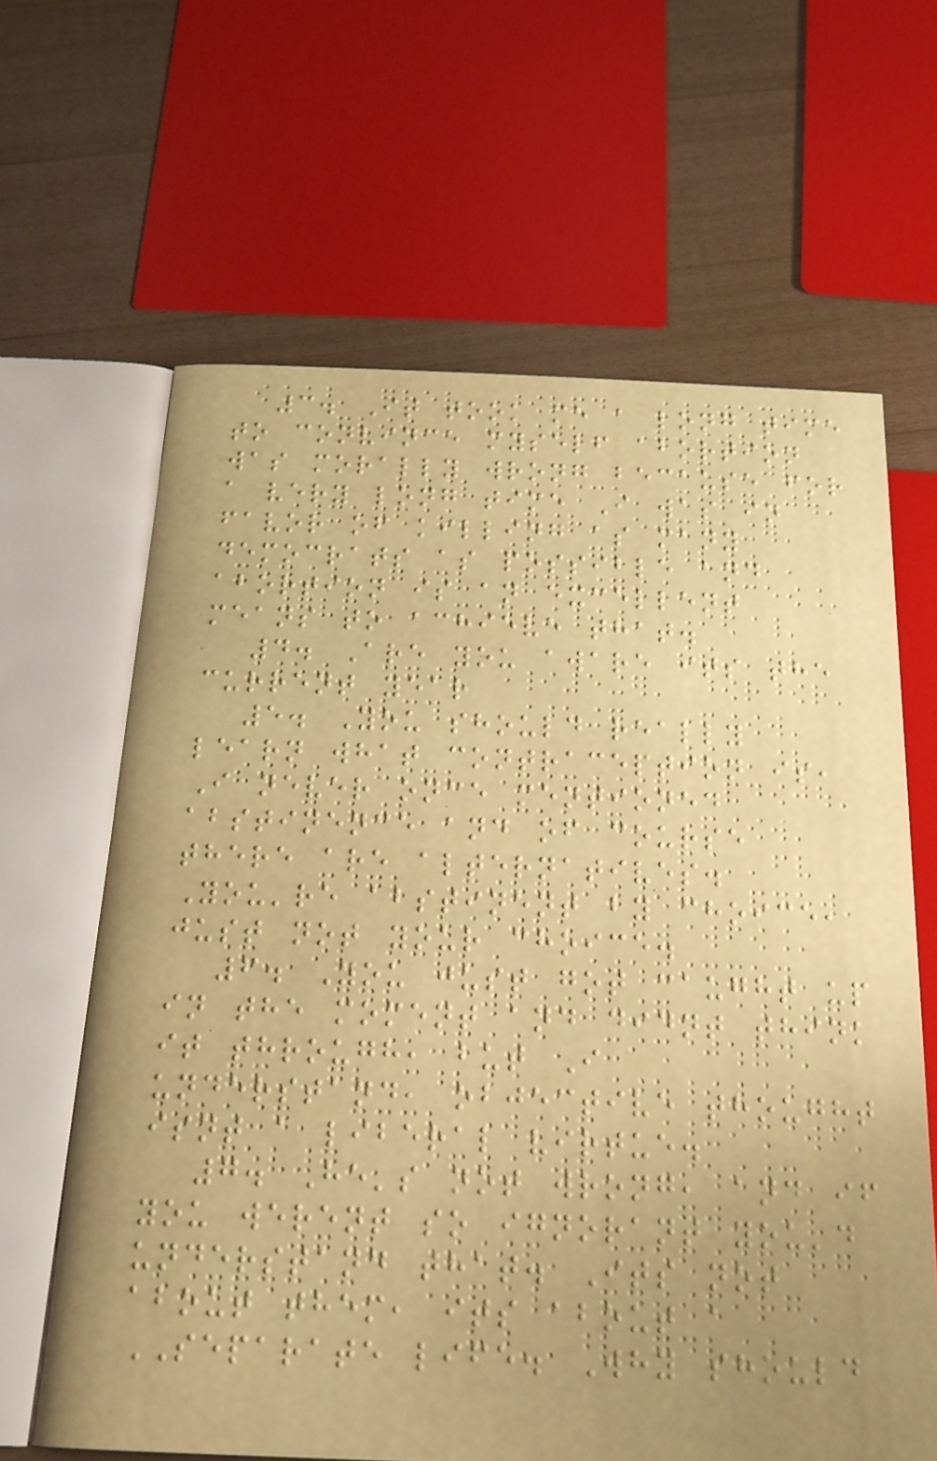3. It took me a long time
to convince myself abortion
was morally wrong because for
a very long time I was in
favor of killing as many
democrats as possible and
abortion is an excellent
means to achieve that.
4. Are you aware its the
current year
5. You should really
learn what contraception is,
I never once mentioned
abstinence and of course
there are alternatives.
You're abstinent by choice,
just not your choice.
6. You just got caught up
in the moment and didnt think
it through, but I
understand, objective thought
isnt a liberal virtue.
7. He's not wrong, and if
you werent so ignorant you'd
understand that. Its not
about them, its about a
SEPARATE life. Why should
